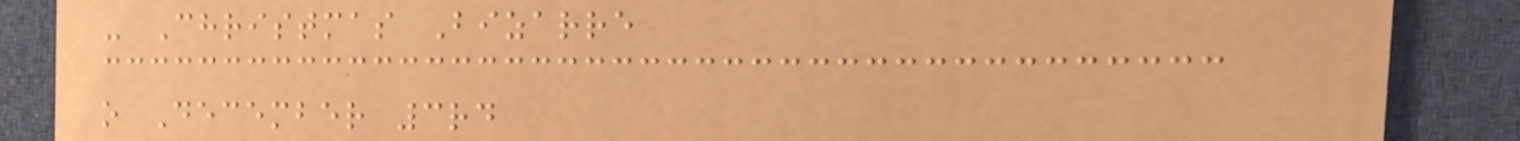- Christmas Bizarre
o December 3rd
